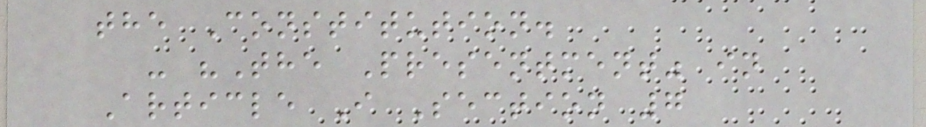the Constitution.
- "The Presentment" in
Article I Section 7
